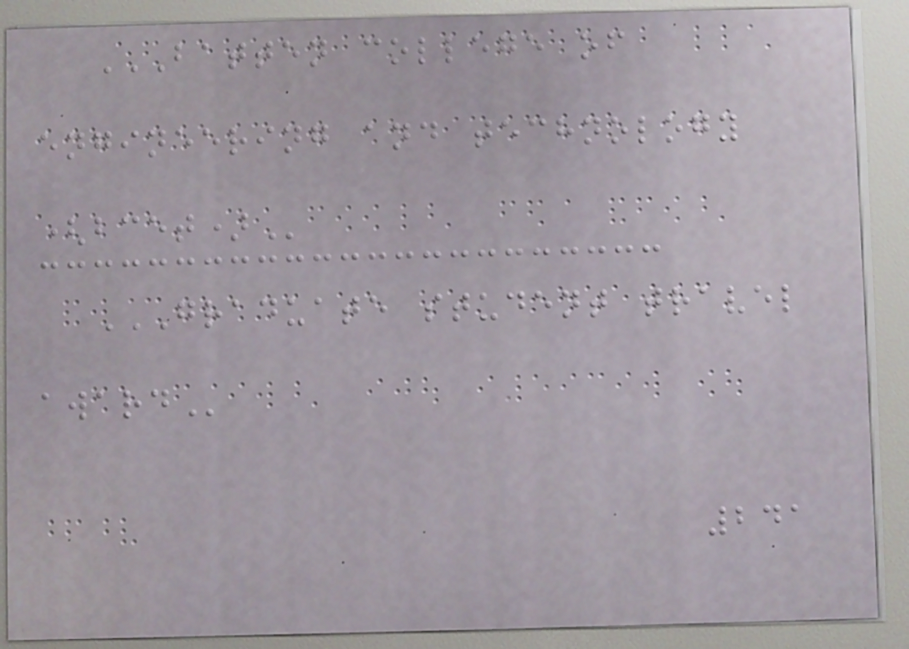BATTEN COLLEGE OF
ENGINEERING AND TECHNOLOGY
(BCET)
GRADUATE STUDENT TRAVEL
AWARD
241
